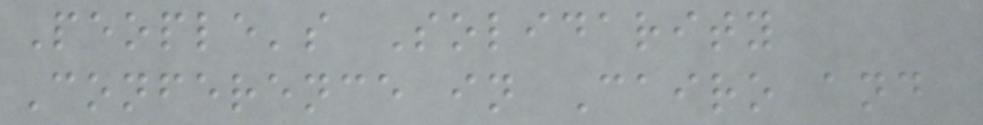People's Solidarity
Conference in Cairo and
